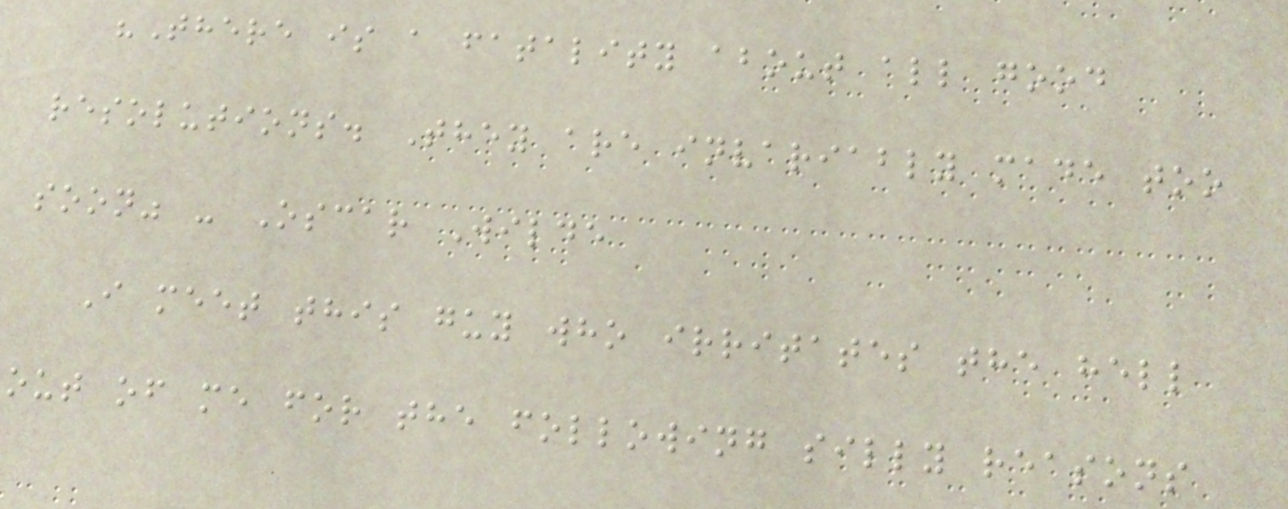"There is a fatality about all good
resolutions. They are invariably made too
soon" - Oscar Wilde
I meet this guy who irritates the hell
out of me for the following silly reasons
